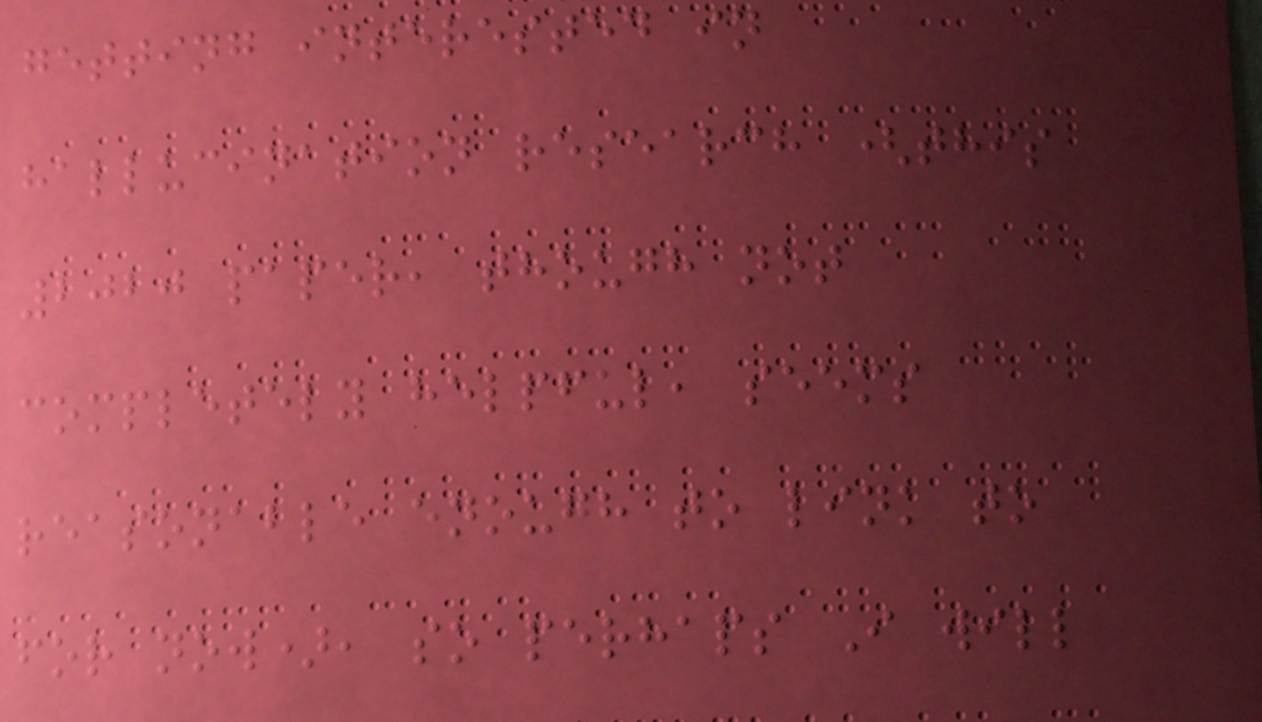getting interested in
hallucination research (this
2020 paper, though not
completely helpful, seems
reasonable enough to link to
for now), so perhaps I will
